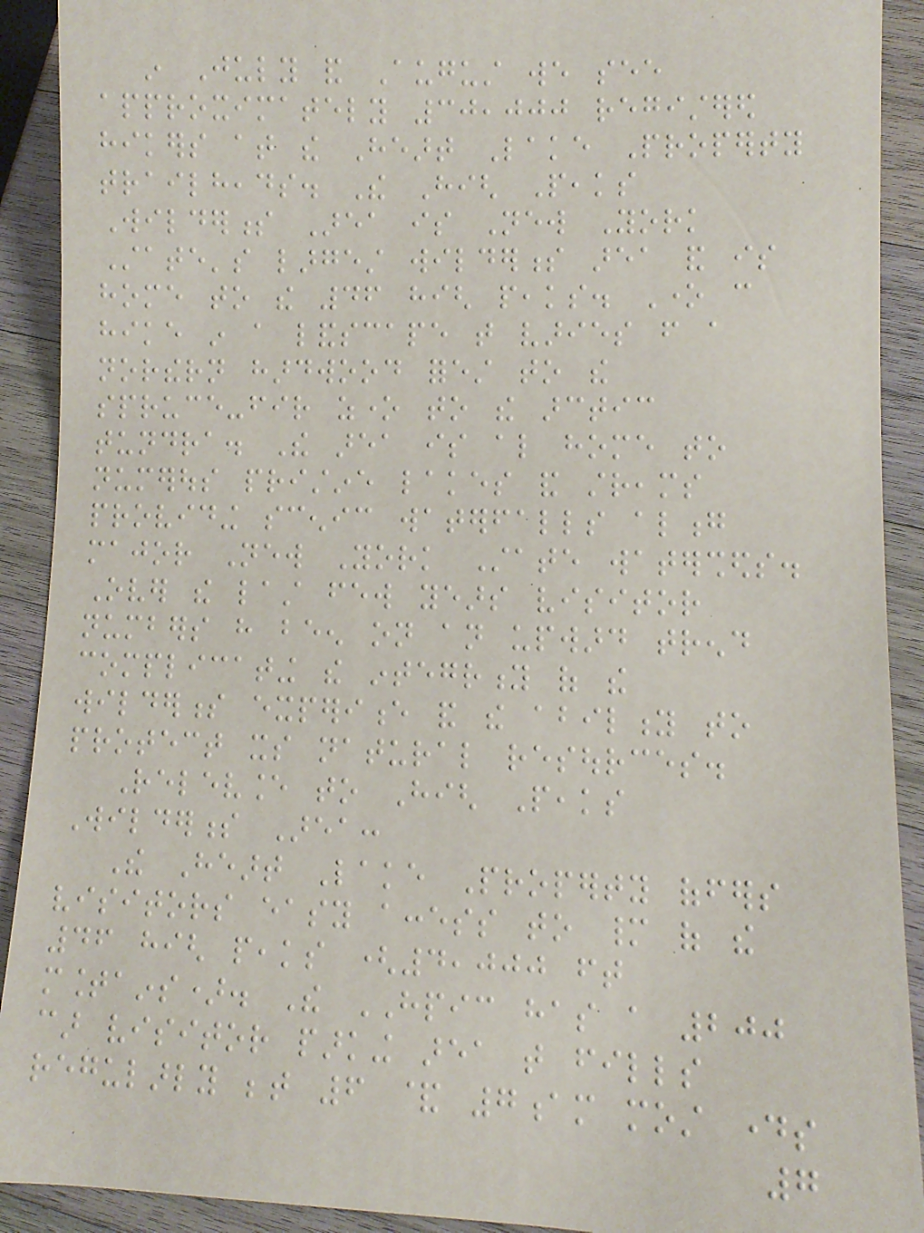in July and August we see
approximately 30,000 registered
hikers at the Heart Lake Property
trailheads. The High Peaks
Wilderness Area is New York
State's largest wilderness area and is
home to the 46 high peaks. One can
hike in a landscape that varies from a
northern hardwood forest to the
spruce-fir zone to the arctic
tundra. The area is also home to
numerous pristine lakes and streams
providing scenic waterfalls along
major New York State watersheds.
Over the last few years visitor
numbers have been on an upward trend
complicating the integrity of the
wilderness experience and the ability to
protect its natural resources.
Relevance to High Peaks
Wilderness Area:
The Heart Lake Property offers
visitors easy access to many of the
46 high peaks (4,000 ft
mountains). The HPIC has a 200
car visitor parking area that fills
regularly between 6 & 7am most days
7
